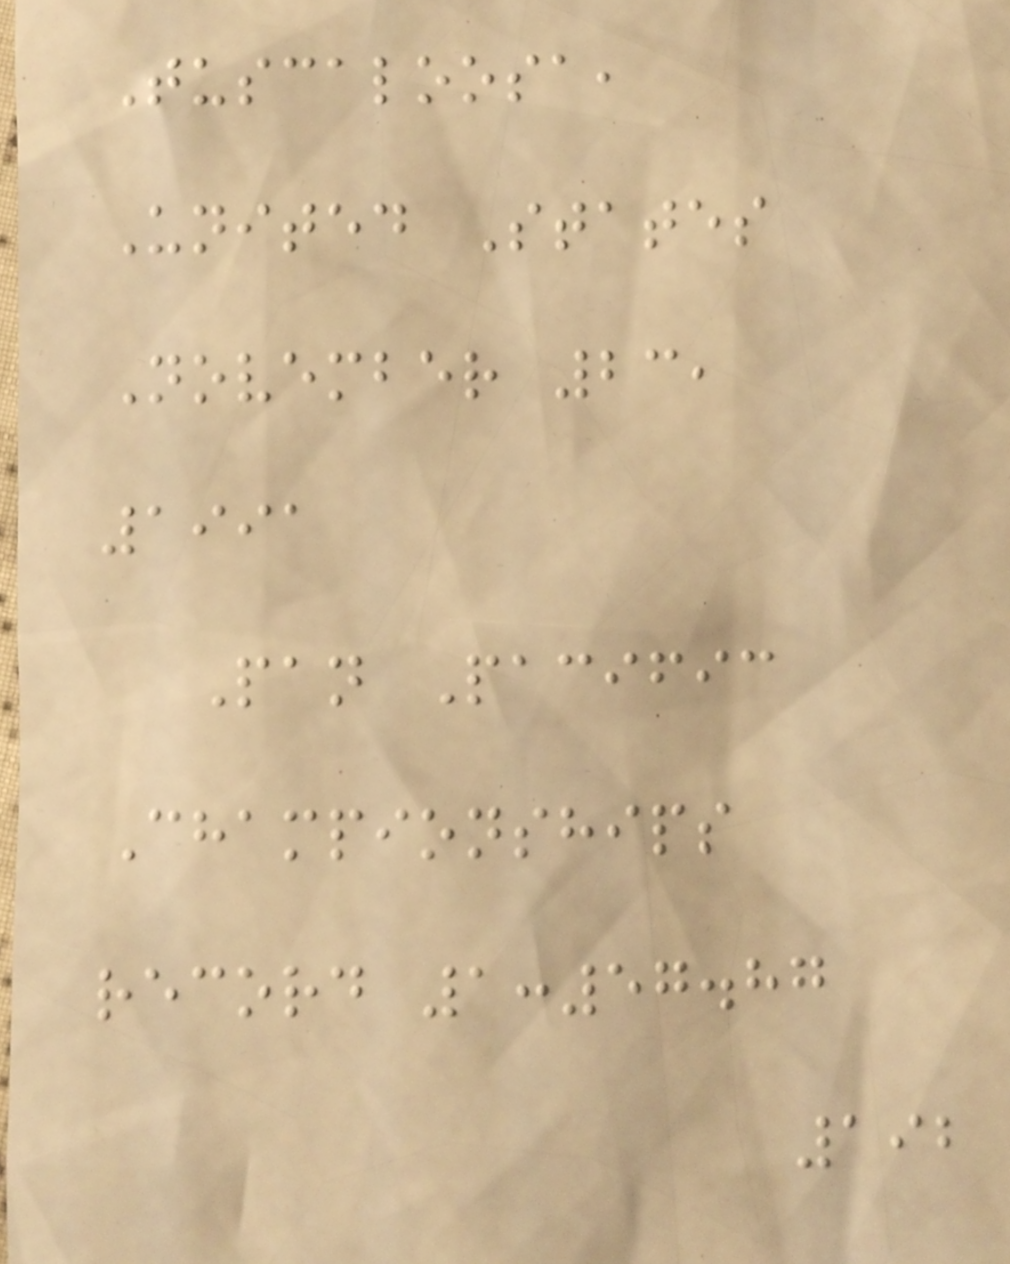Tuscaloosa,
United States
November 23,
1991
Pan Pacific
Championships
record 1:57.87
192
